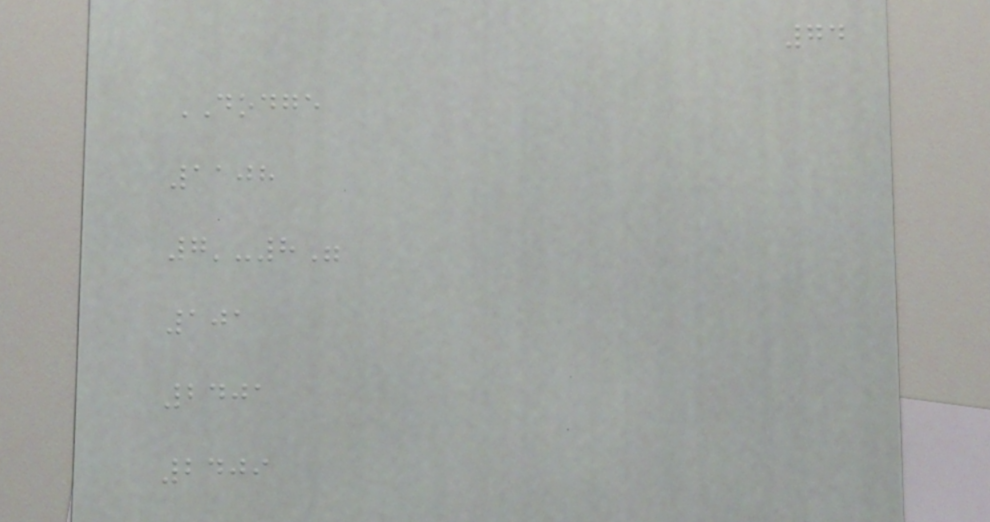74
DODGE
1108
7'-8"
101
2401
2409
